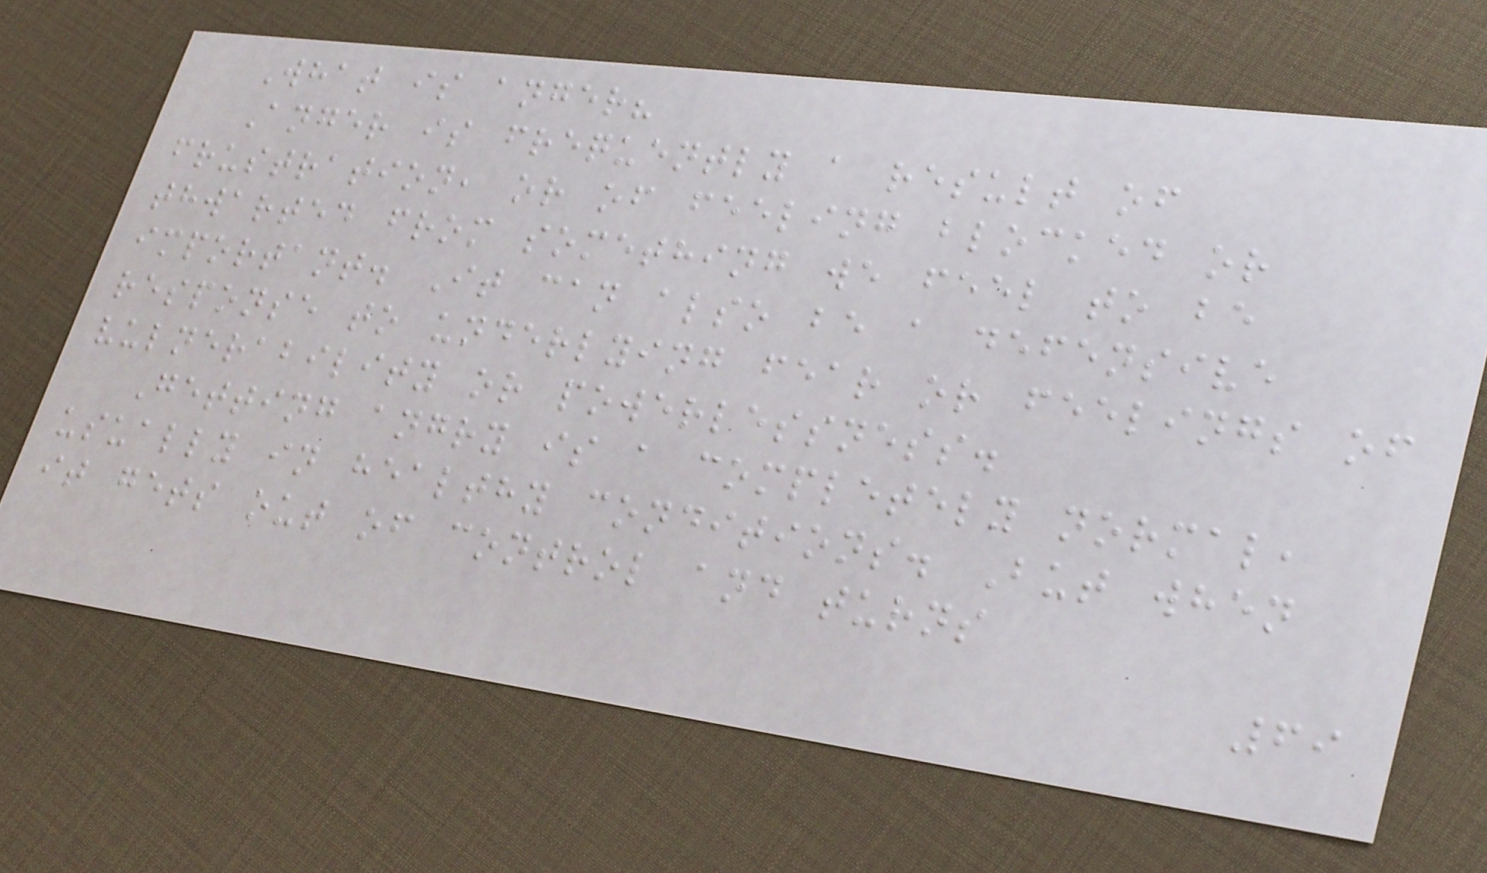What is anger?
Anger is frequently a result of
frustration, or of feeling blocked or
thwarted from something we feel to be
important. It can also be a defensive
response to underlying fear or feelings of
vulnerability or powerlessness.
Getting angry is a completely normal,
usually in healthy conditions. But when
it gets out of control and turns
69
